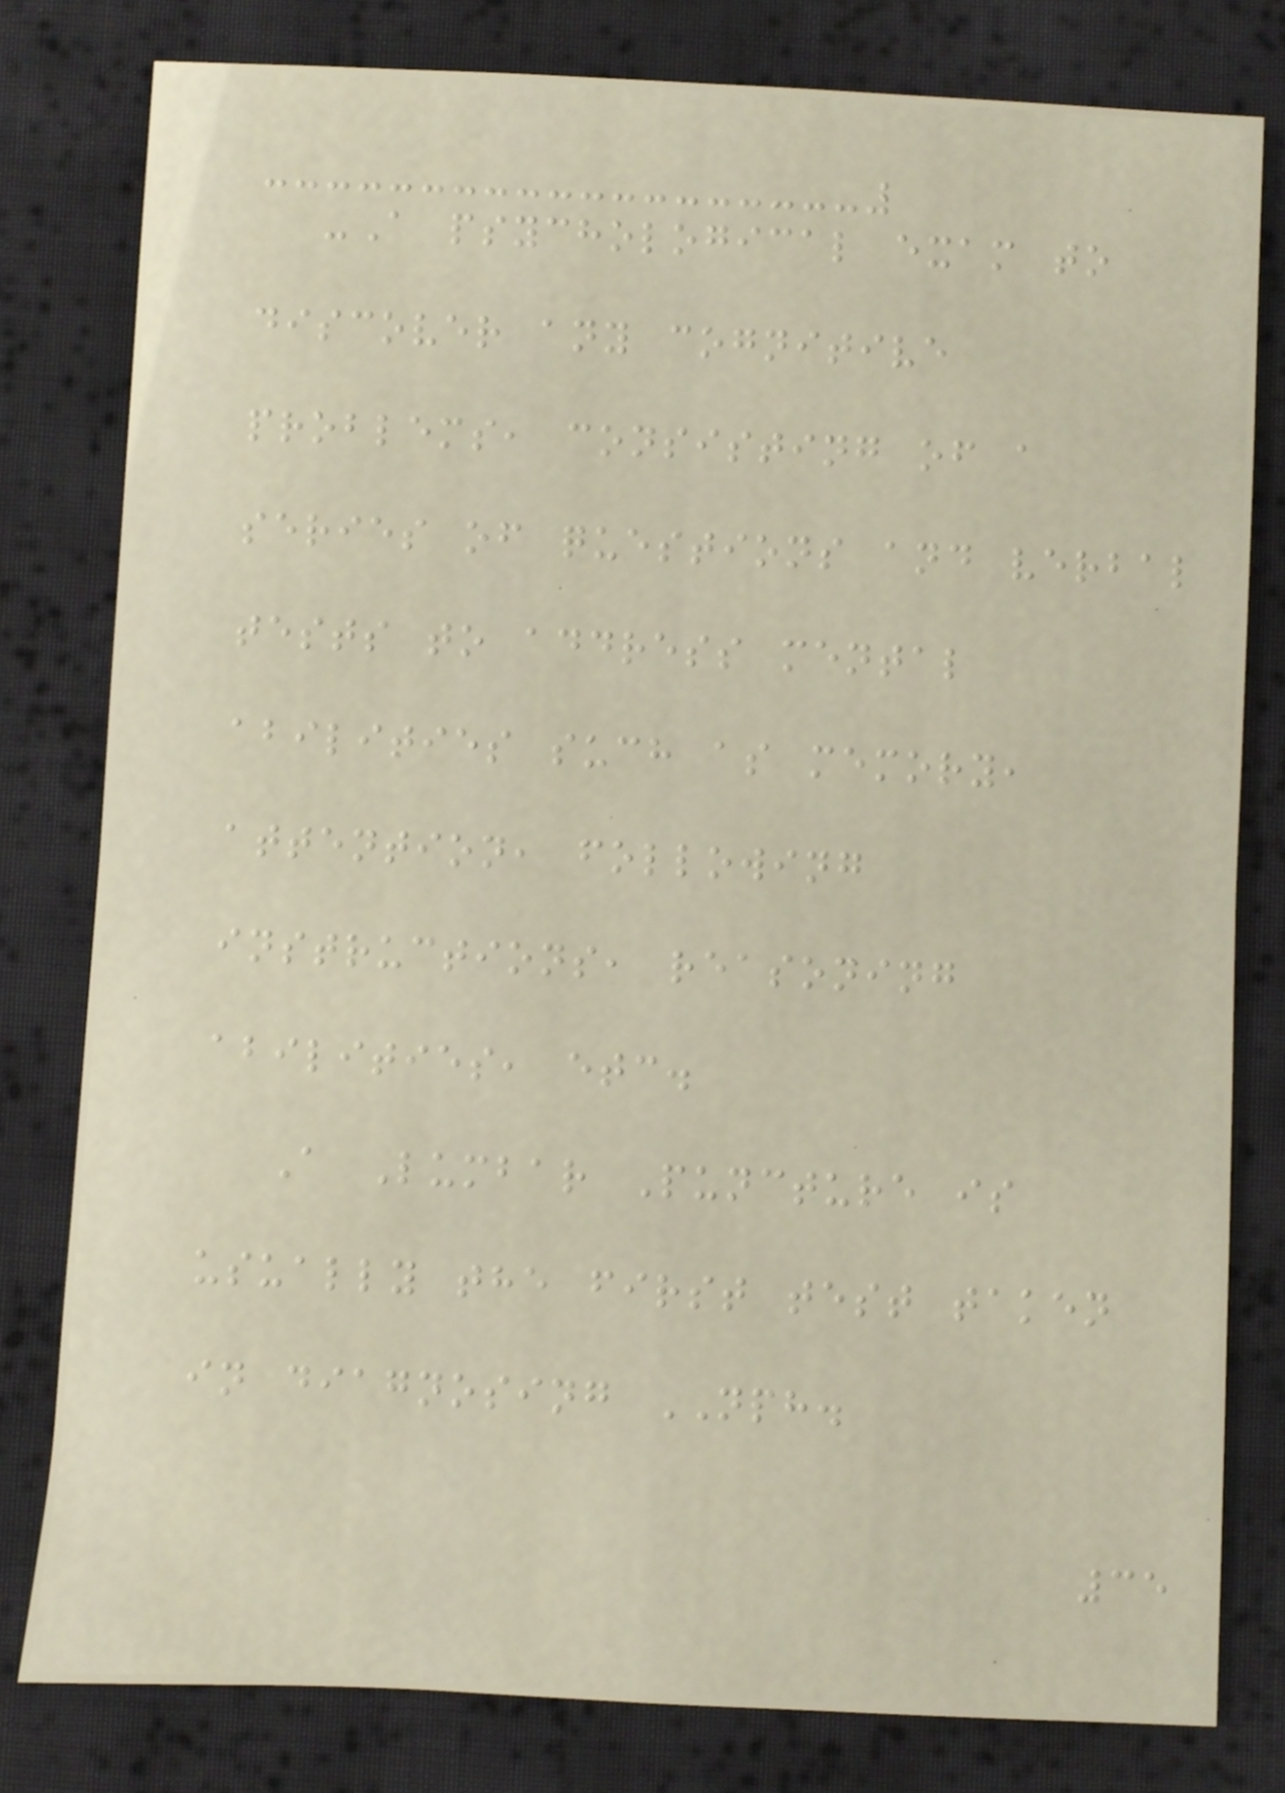-A psychological exam to
discover any cognitive
problems, consisting of a
series of questions and verbal
tests to address mental
abilities such as memory,
attention, following
instructions, reasoning
abilities, etc.
A Lumbar Puncture is
usually the first test taken
in diagnosing NPH.
35
